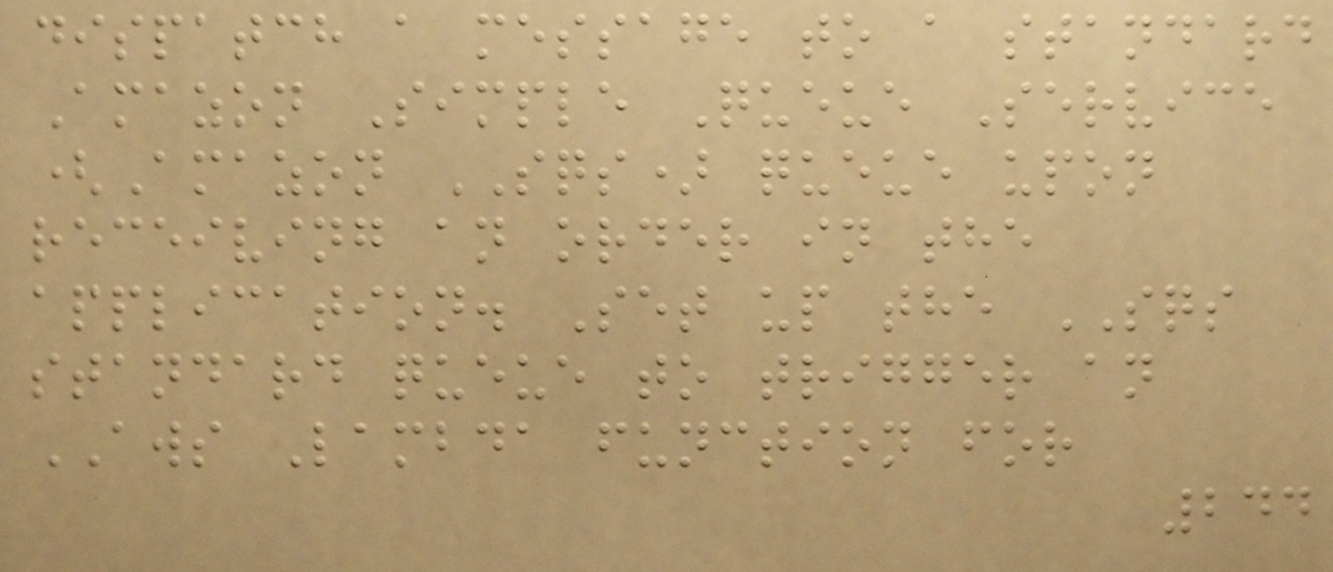dispatch a message to a standard
Amazon Simple Queue Service
(Amazon SQS) queue upon
receiving an order in the
application. Set up the SQS
standard queue to trigger an
AWS Lambda function for
244
